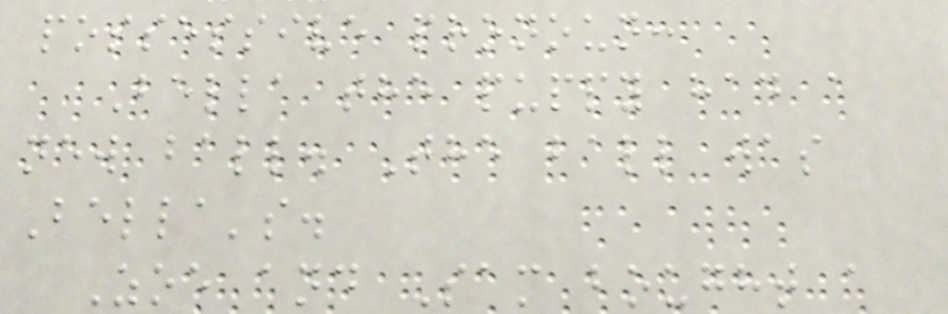possessive pronoun:
Bella the puppy had a
new ball. The ball was
Bella's.
Zoe and Sam bought a
